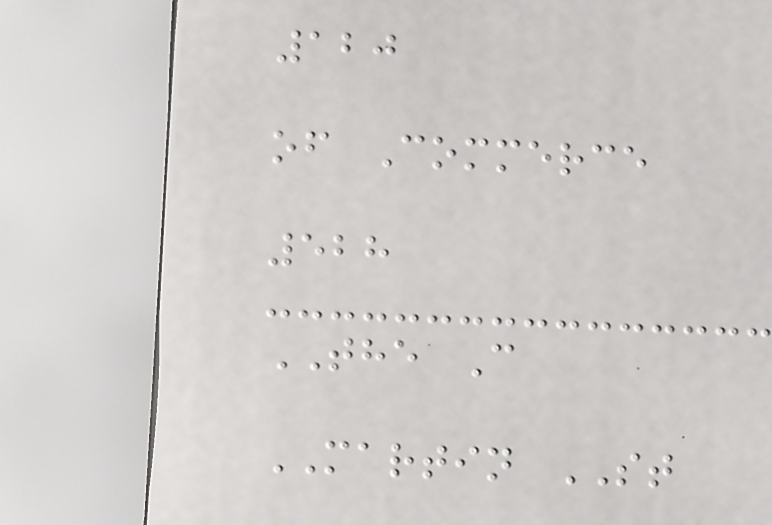120
of Commerce
528
THE C
MARTIN ST
